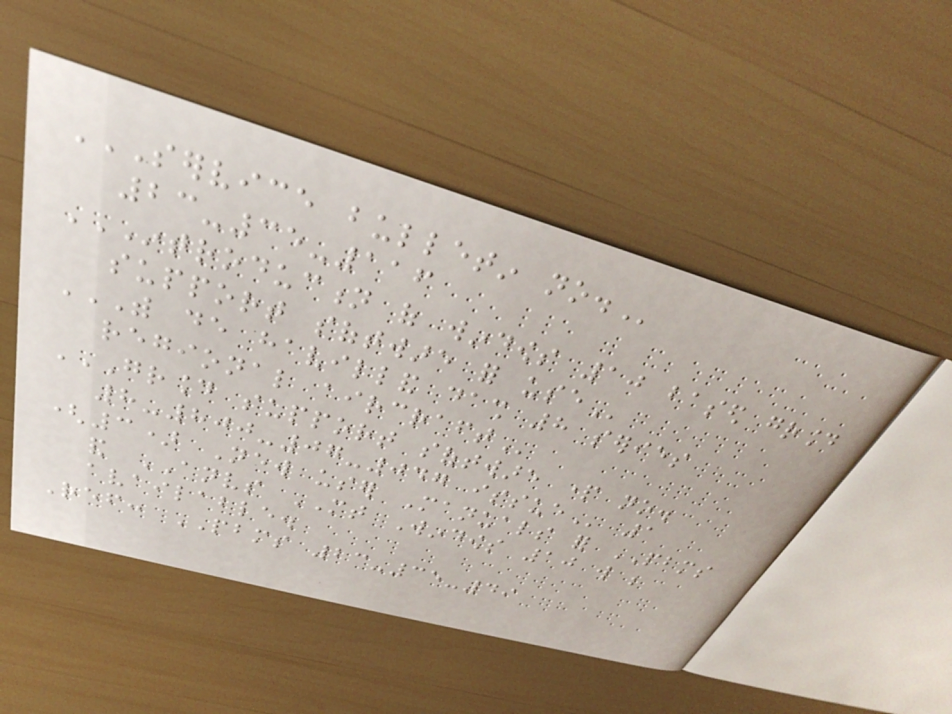SERVICE BULLETIN NO.
23-35-116
INTRODUCTION OF WINDOWS 10 BASED GROUND
SUPPORT SOFTWARE FOR USE
WITH DE HAVILLAND DASH 8 SERIES
REGIONAL AIRCRAFT
GROUND SUPPORT SOFTWARE PART NO.
8-800-07-047 ISSUE 1
(3) New user Manuals for PBMS
and ANVS MT Windows 10 will be
available.
Ref: PBMS 23-35-49
